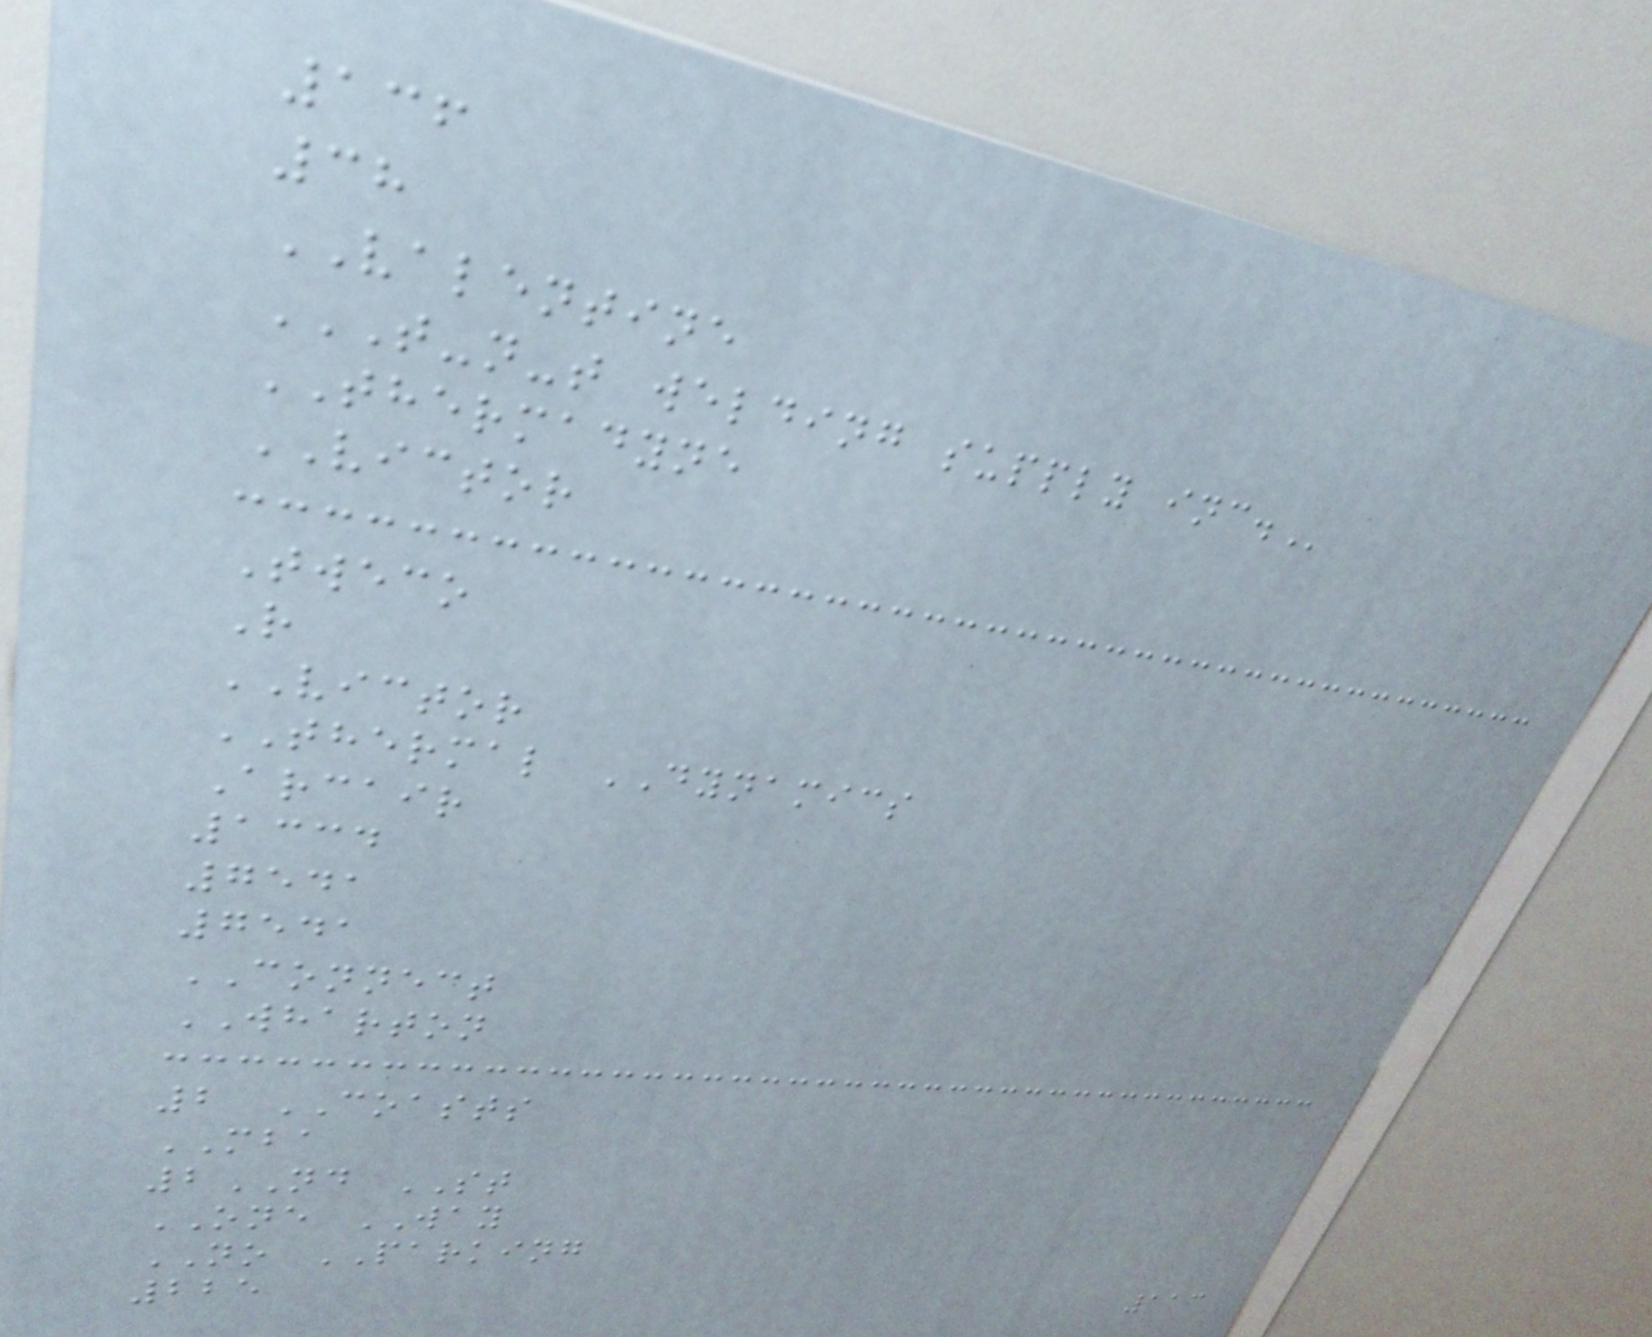136
38
VALENTINE
T-N-T WELDING SUPPLY INC.
THERMADYNE
VICTOR
Tweco
R
VICTOR
THERMAL DYNAMICS
Arcair
1334
7541
7541
CONNECT
WHARTON
2 COASTS
MBA
2ND ST
ONE WAY
NO PARKING
225
113
